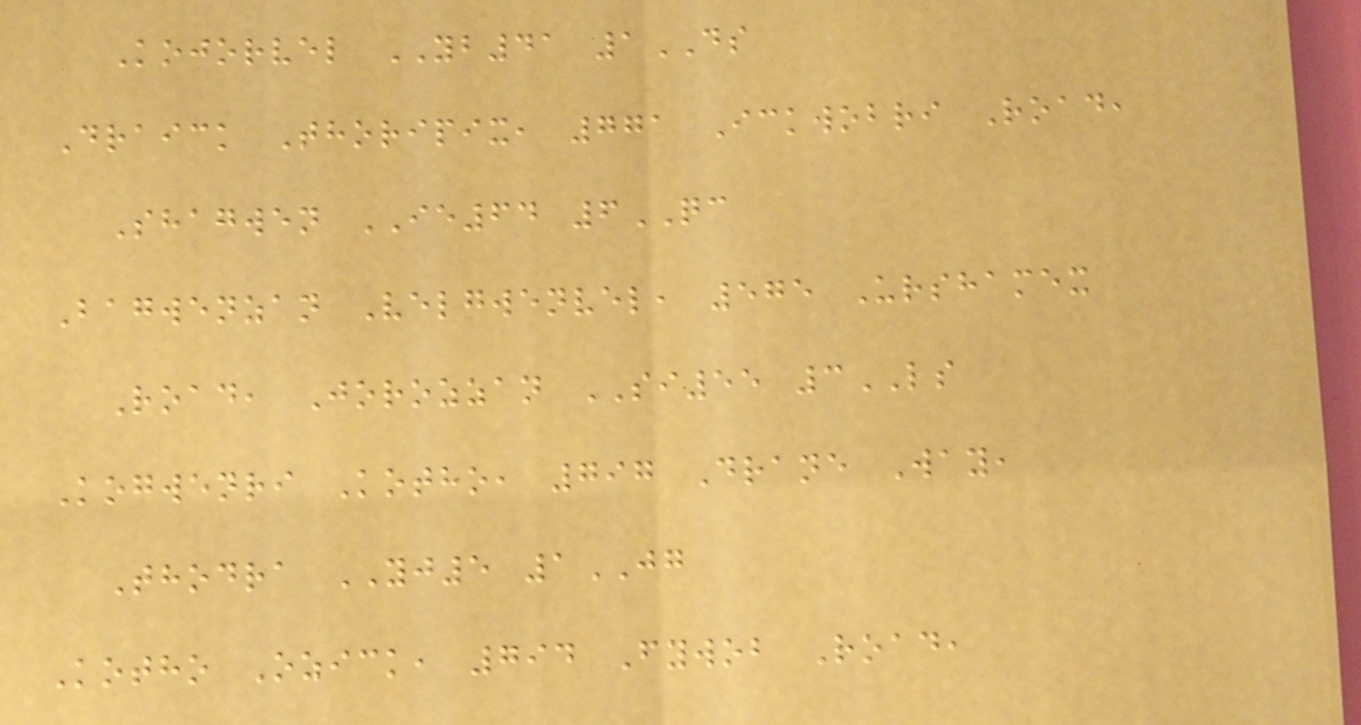Kojorvel YB41 1DS
Draick Thoripix, 771 Ickwobri Road,
Shagwen IE64 6QC
Bagwenzan Velgwenvel, 575 Urshamex
Road, Jorozzan SI55 3LS
Kogwenri Kotho, 797 Drane Way,
Thodra YJ5 1JG
Kotho Ozick, 794 Fywob Road,
